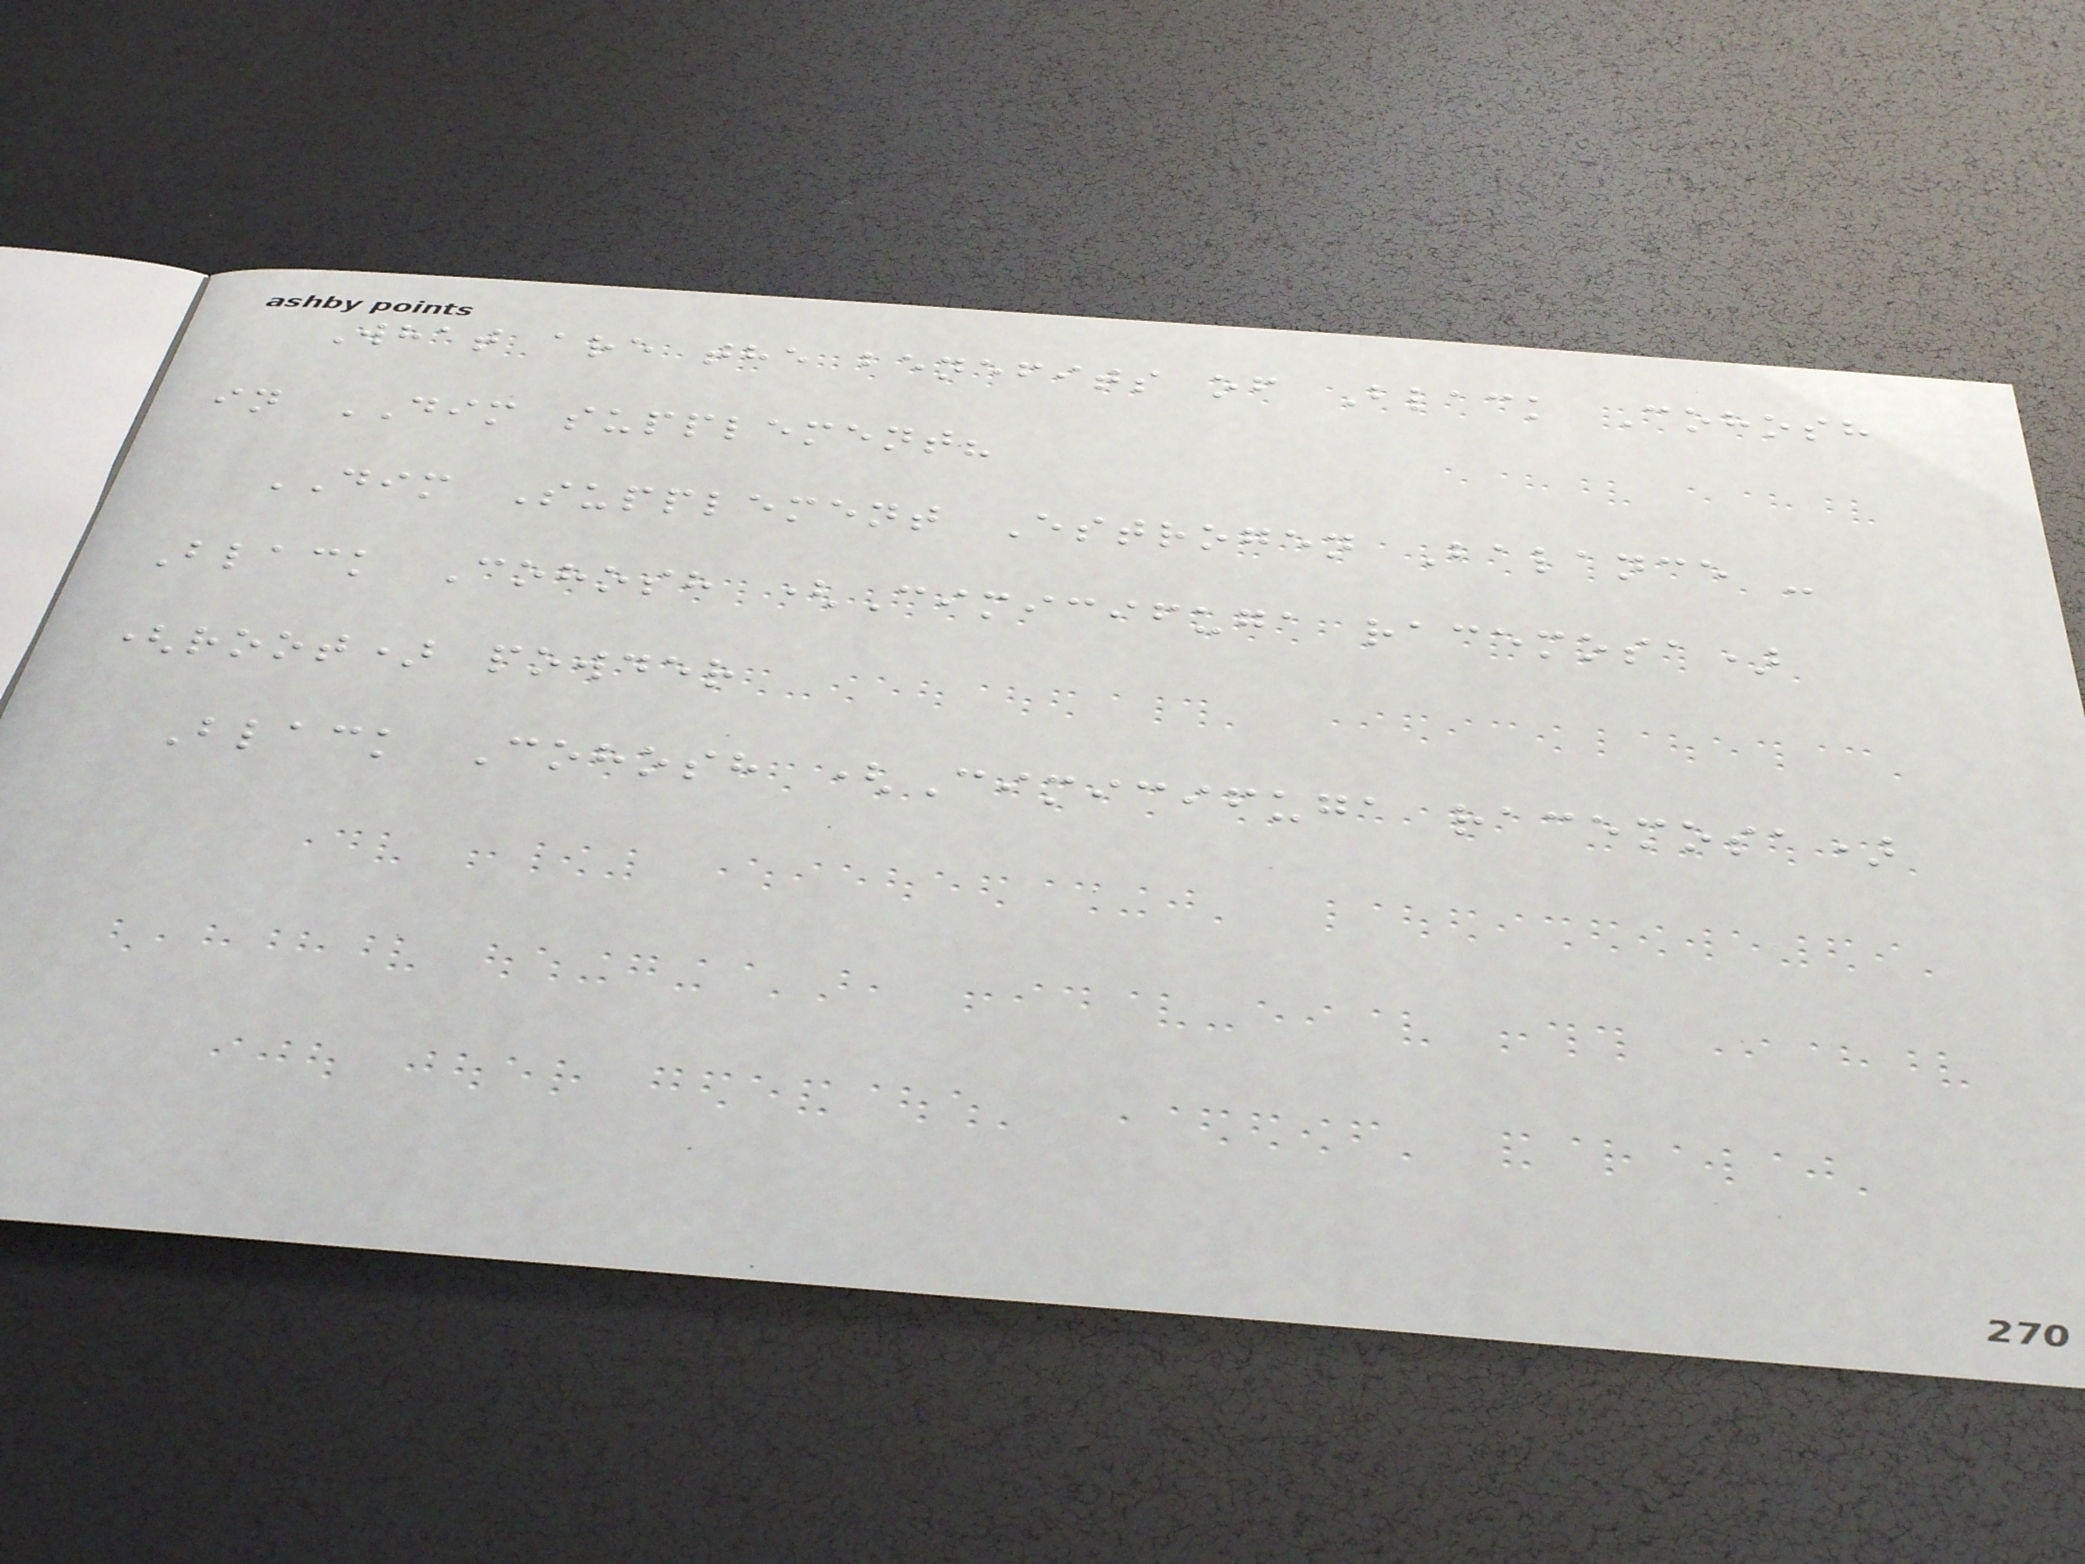What are the benefits of Black Cohosh
in DIM supplement?
DIM Supplement Estrogen Balance -
Black Cohosh (Cimicifuga racemosa)
(root) powder
Black Cohosh (Cimicifuga racemosa)
